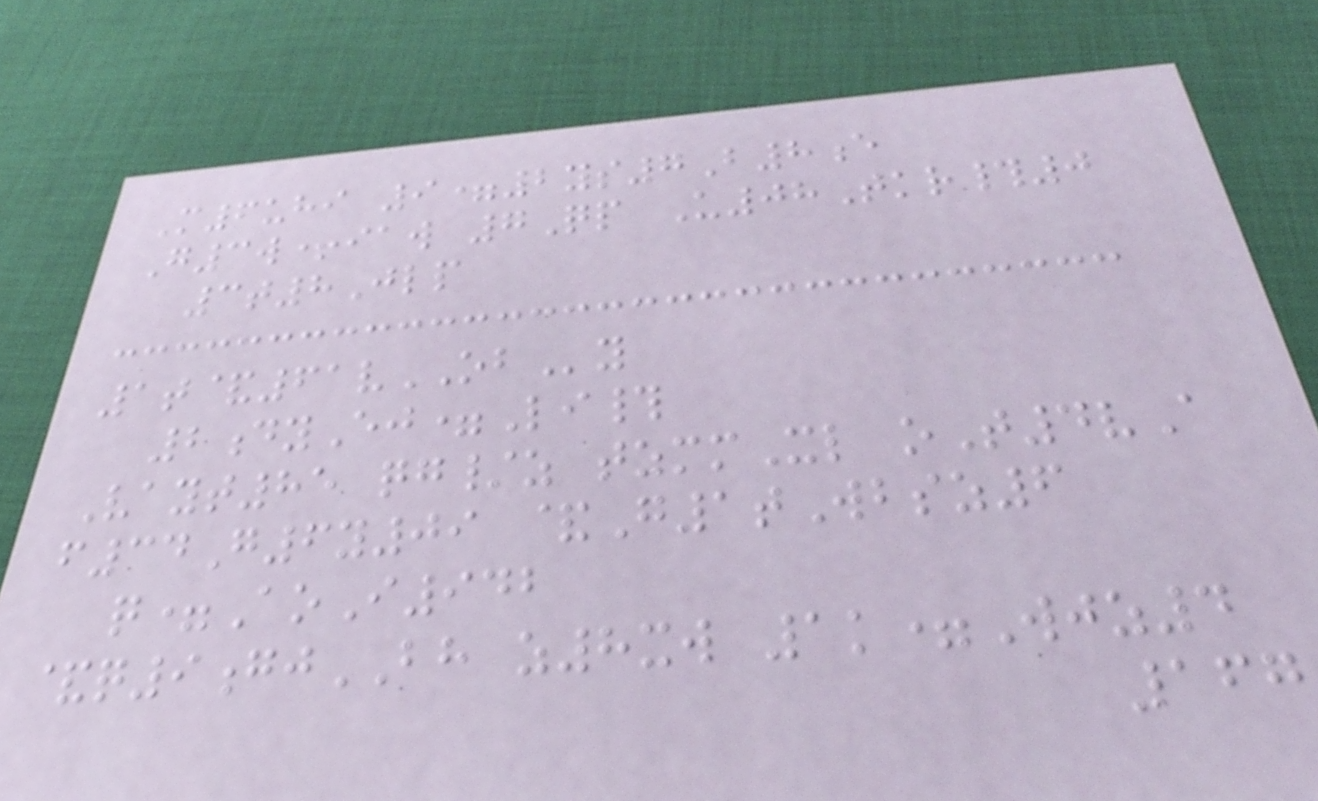M6uhi 9=2ys7B8e
G3w+iaw 7Qp U08Tkr#0
3t8Jlp
1t&61vOBy
2dyEj=Li#
Vayt85 qg/z tzmmXl oT4vA
f34G6y09 &G1tWbsz6
q=AoI942
&q9gjBH z8xw 1k=Wjz4
167
